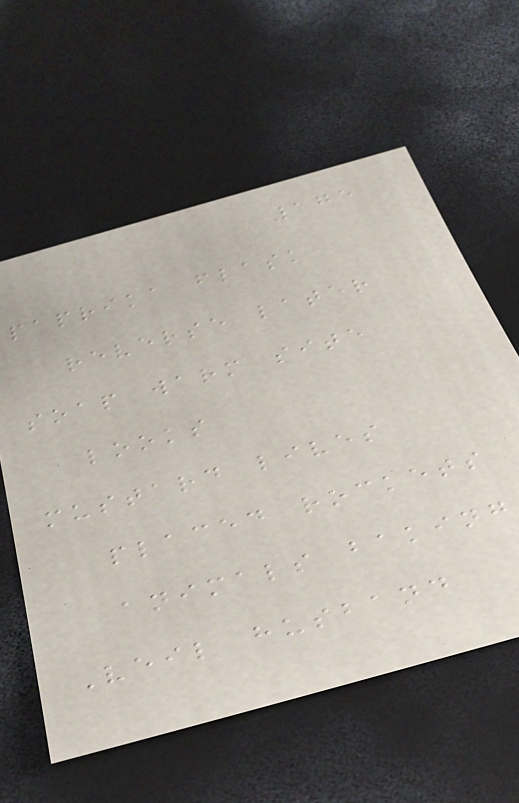175
paprika flask
reverse later
soap warm site
looks
mustard lives
placed rockets
animals baking
Veil husband
